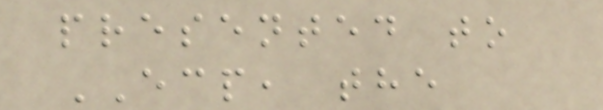presented to
ECP, the
